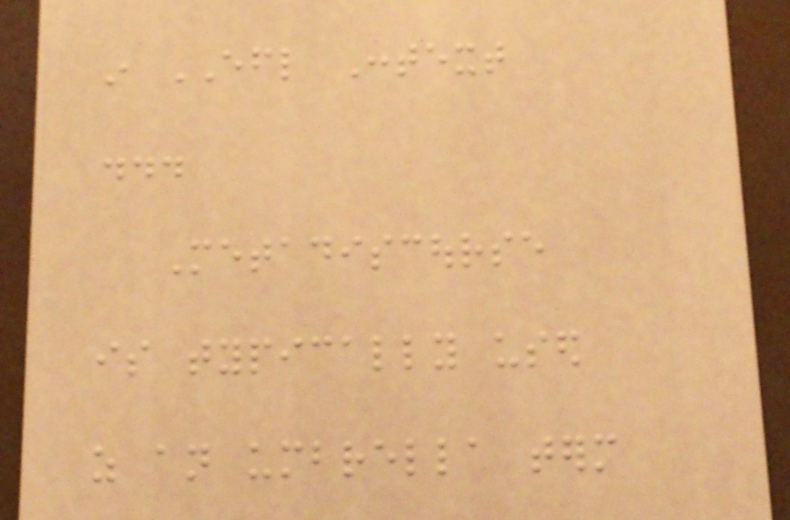in EFL Context
...
Metadiscourse
is typically used
as an umbrella term
